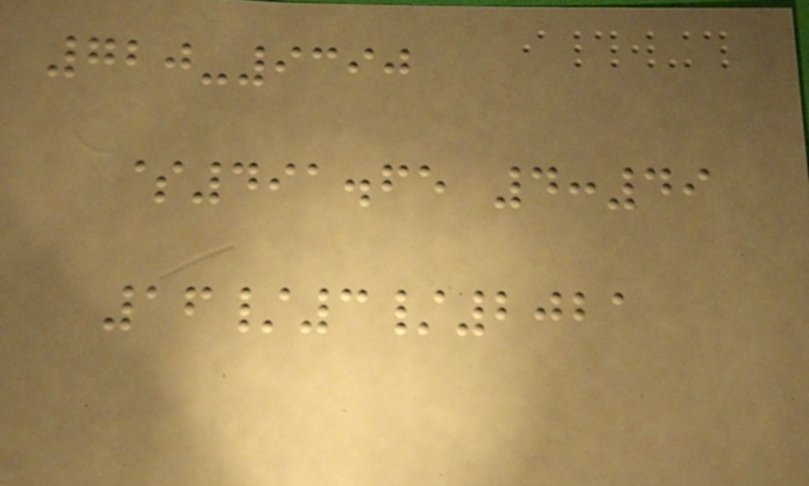720-9390
$491.65 4:49
16/3/2021
